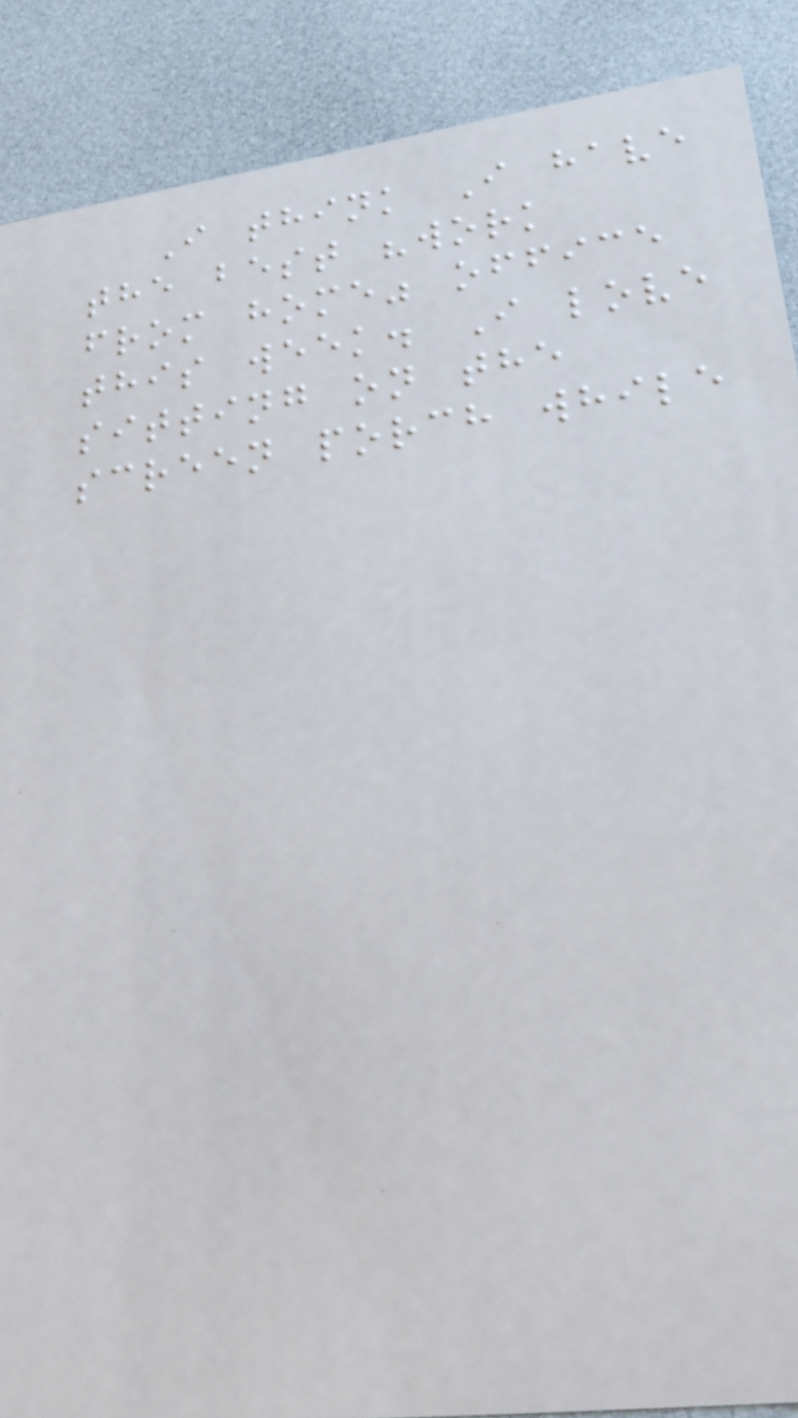I think I have
the best "work
from home" office
this week. I love
sitting on the
screen porch while
